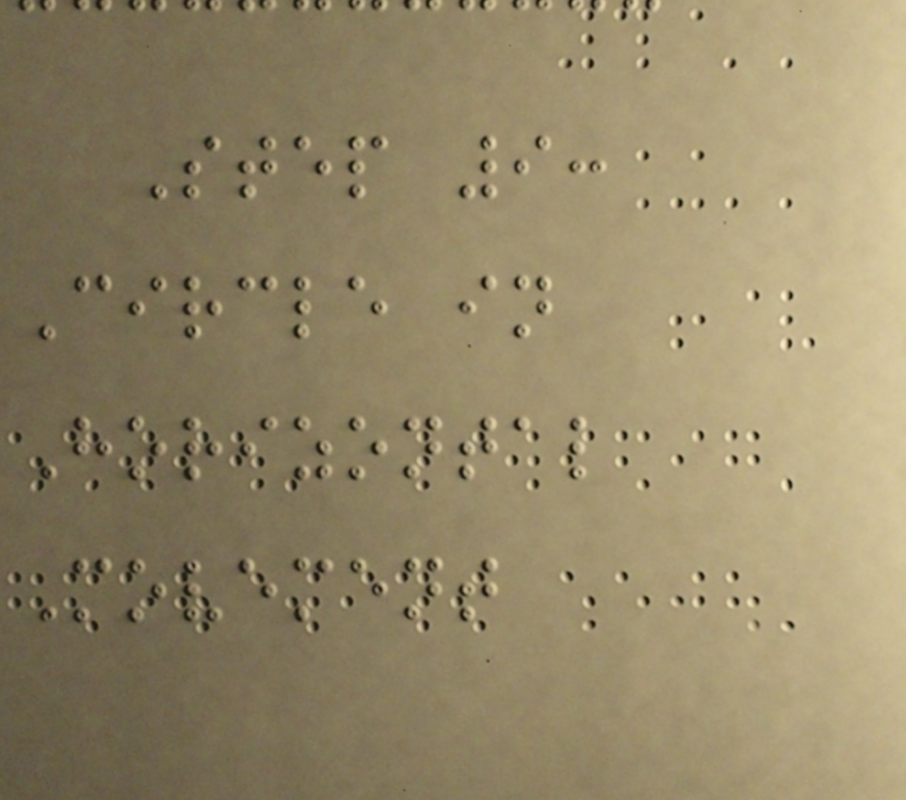Step 9:
Circle in
Horizontal
Movement
